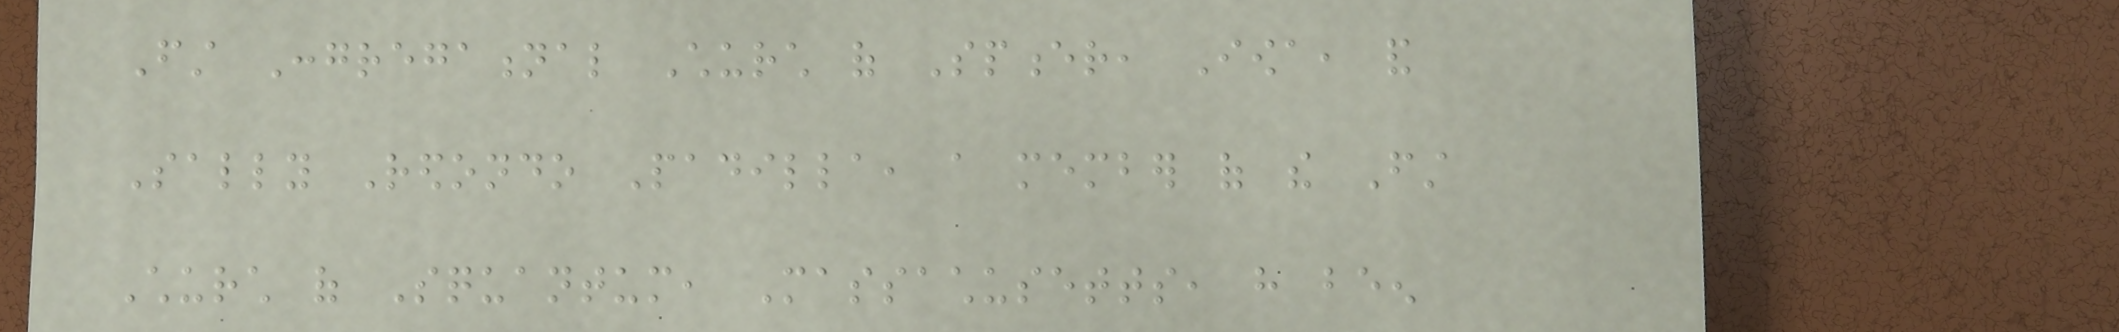First Congregational Church of Spencer, Iowa, and
Sally Redondo Padilla, a member of the First
Church of Squantum, Massachusetts, have been
